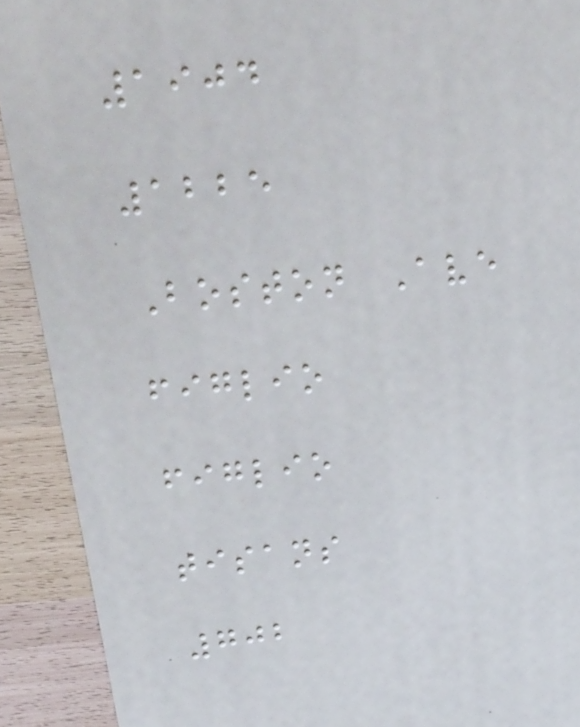1904
1225
Boston Ave
figlio
figlio
tisans
702
